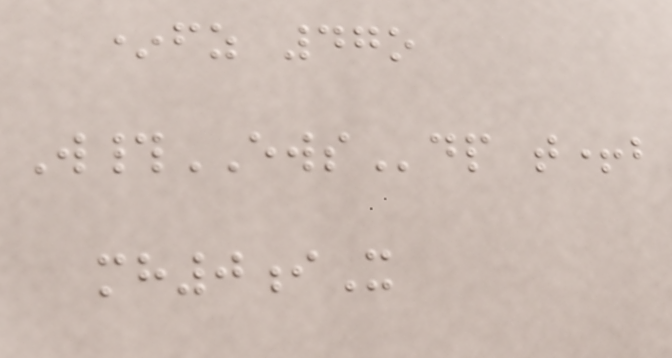*fz 47o
W#EWSdp t+b
mh0iX
